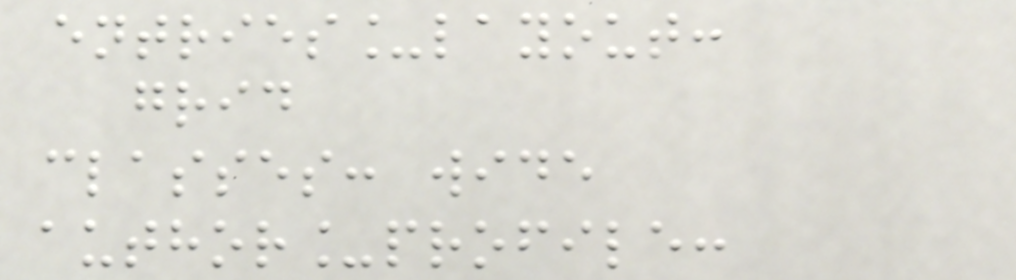entries_layout:
grid
classes: wide
author_profile:
